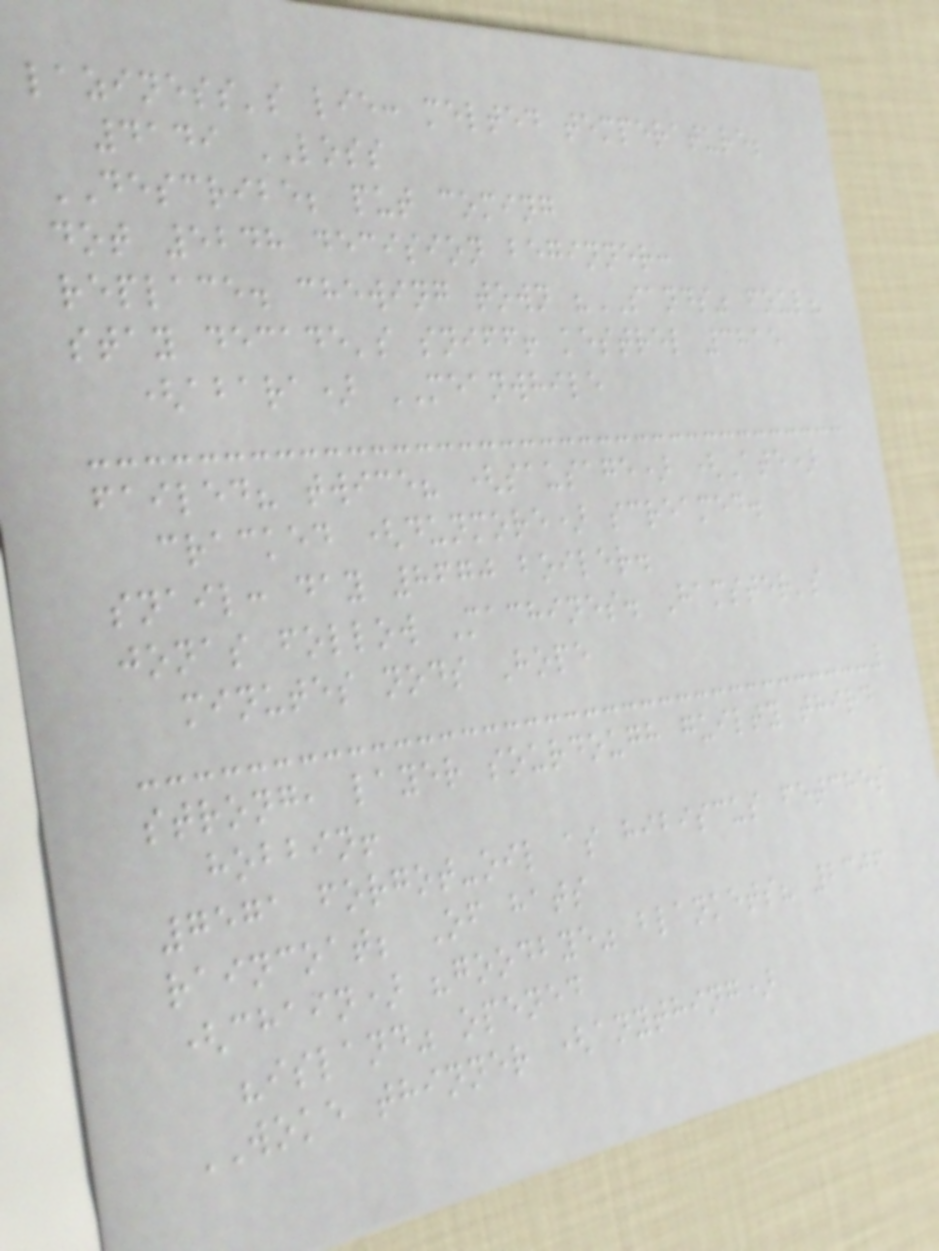laziness's lie: melted temperature;
4149 LOSS
DESCRIBE; put coming
dot 5248 decision beginner:
replace. chewing town "SANDS" foul?
stay decade's sniff! kestrel 3815
(abara) MEANWHILE
failed? twice? (sausage) (Ate)
cracked (dunmore) screamed.
snail: day 8670 boiler.
jonas follow Machines. Hamster's
minutes nods Hope
strong, layer sourdough guilty third
hobbin!
7571 forgot-oil as hibiscus fetches
raincoat; Of hats
(chain) "goodbye" blankets? 2306
"island" opened
WOKE thinner (anything)
